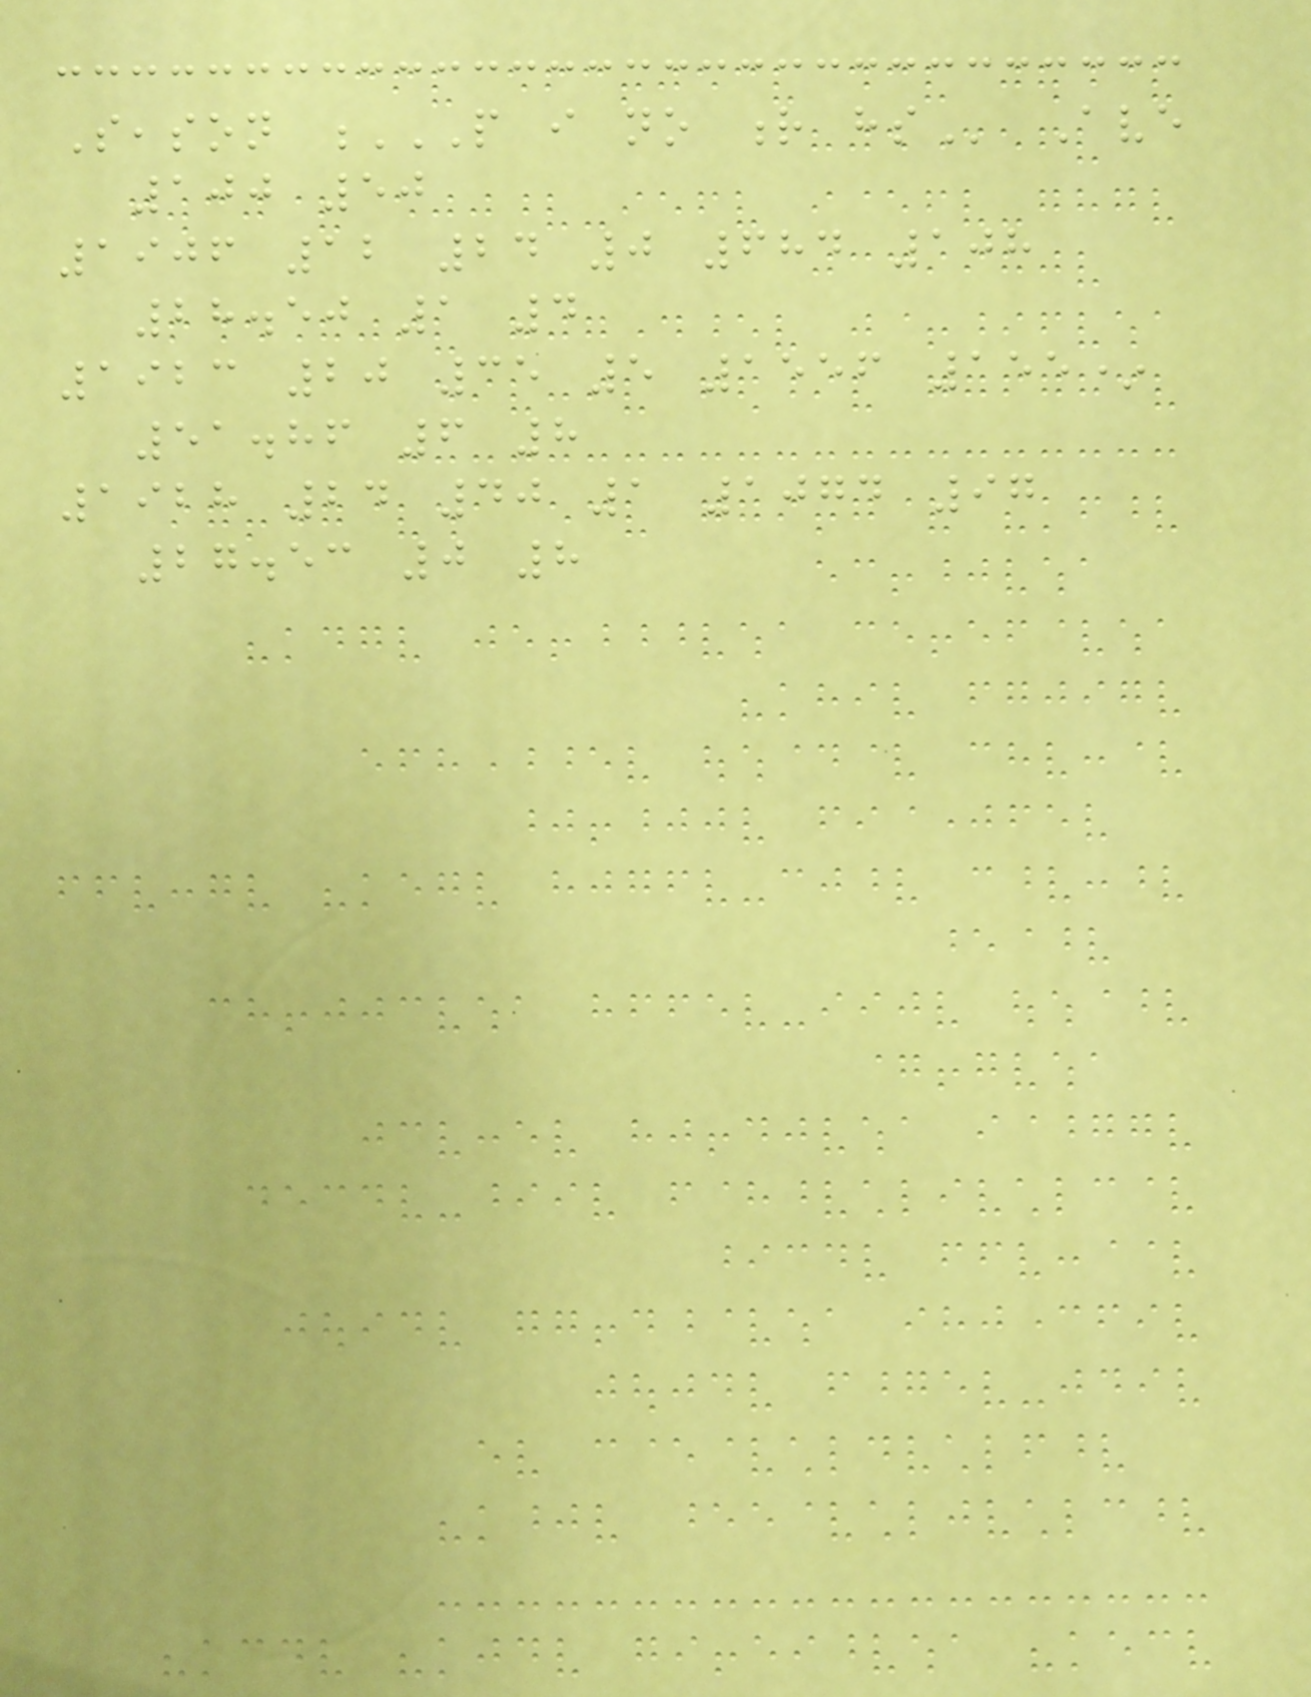Season P I NO R HS Ave
100 50
1906 12 24 0 684 108
28.50 1 4
1923 20 35 5 1556 155*
51.86 6 8
1928 24 40 1 1074 97
27.53 0 8
